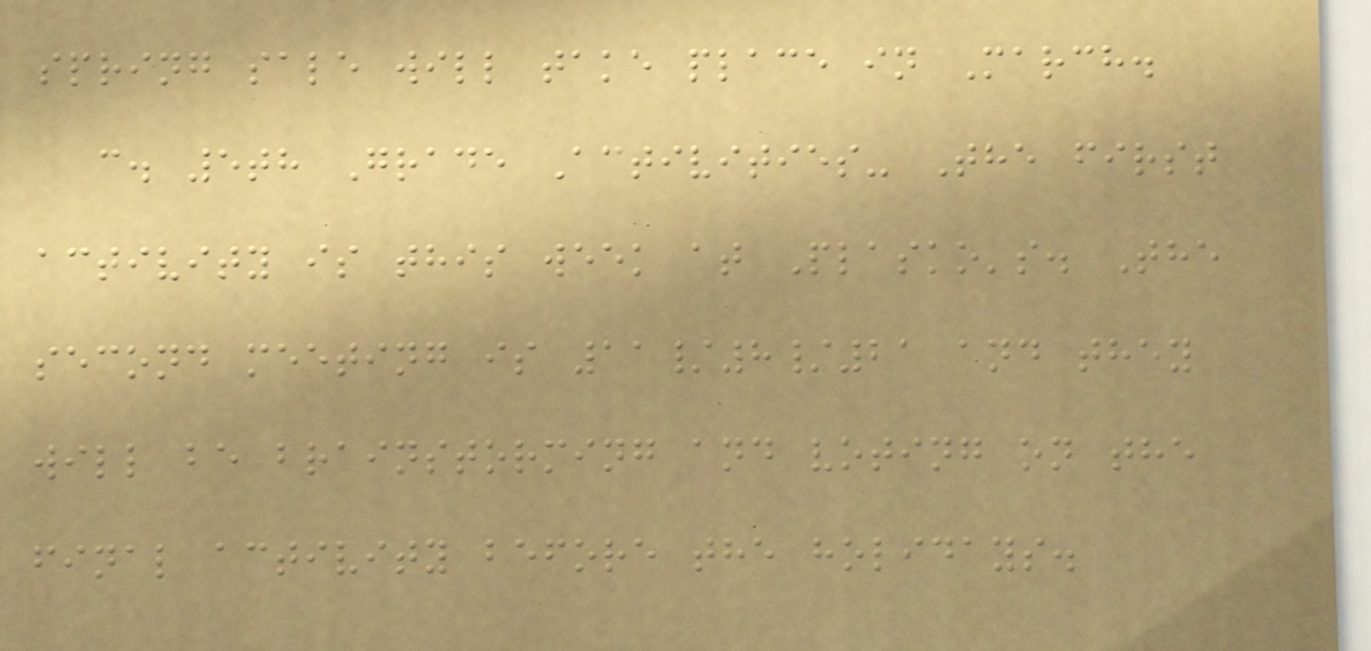spring sale will take place in March.
c. 5th Grade Activities- The first
activity is this week at Plasko's. The
second meeting is 11/8/21 and they
will be brainstorming and voting on the
final activity before the holidays.
